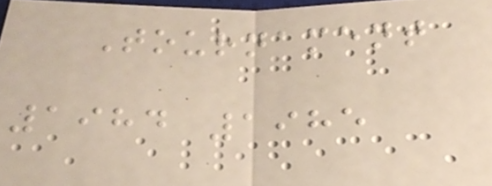Tournament
1984 1985
